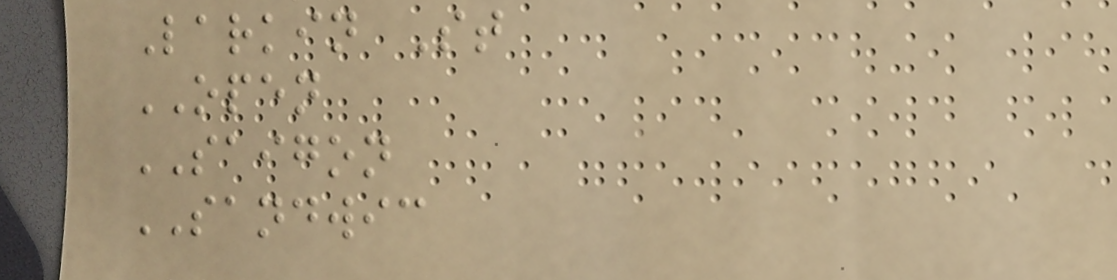Larkin St
OPEN
SAIGON
SANDWIC
